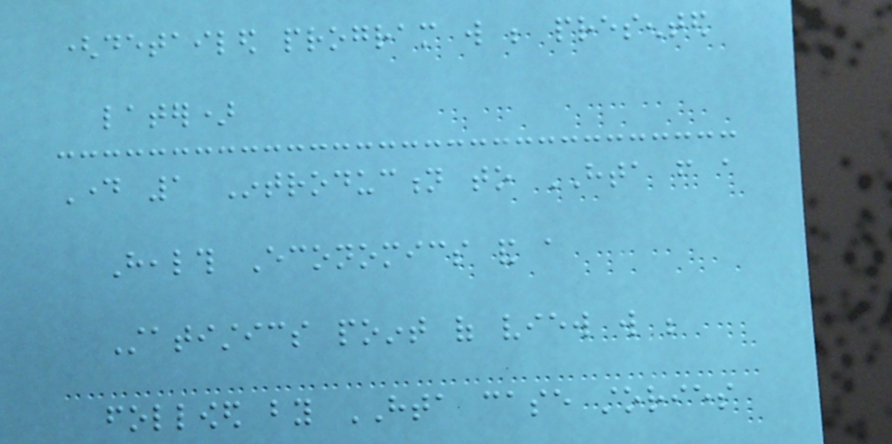(detailed program will be presented
later)
Day 1 Introduction to HTA from a
Health Economics and a
Statistics point of view will be
followed by HTA case stories
